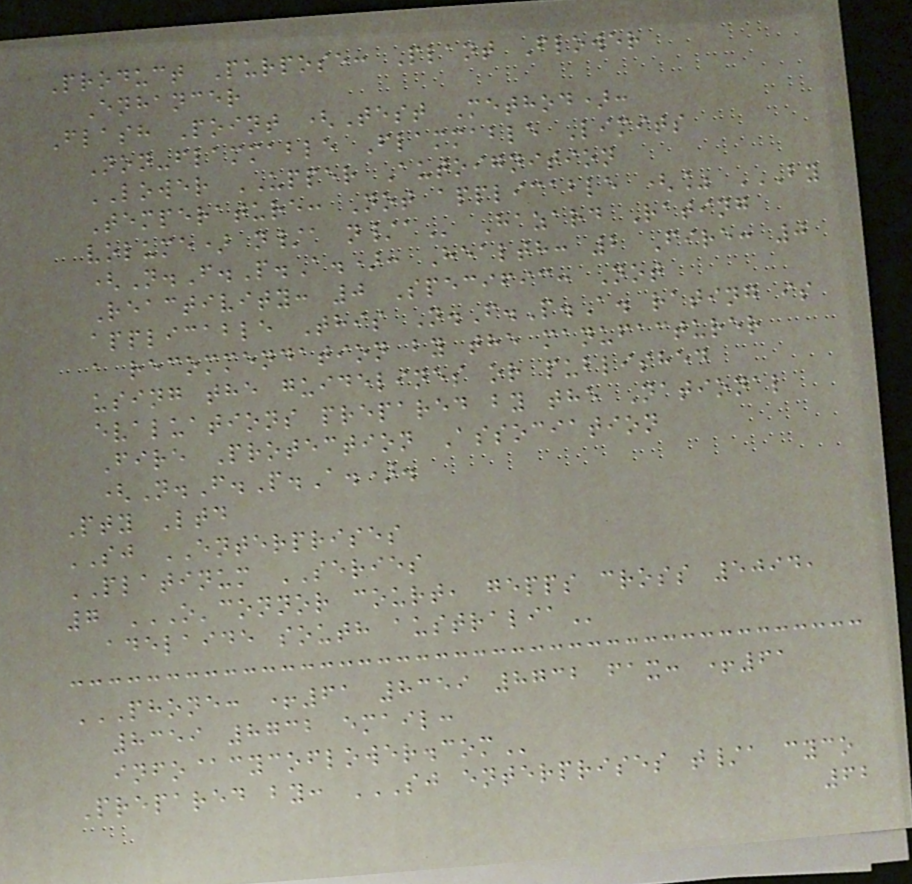Product Purpose: Plant Flower
Enhancer
Flash Point (Test Method):
Non-flammable Flammable Limits
LOWER UPPER Autoignition
Temperature: Not applicable (% BY
VOLUME) N/A N/A Hazard Rating
(N.F.P.A.): Health: 2 Fire: 0
Reactivity: 0 Specific: Not
applicable This N.F.P.A. rating is
a recommendation by the manufacturer
using the guidelines or published
evaluations prepared by the National
Fire Protection Association
(N.F.P.A.).
Pty Ltd
SJ ENTERPRISES
PLATINUM SERIES
7 O'CONNOR COURT, GEPPS CROSS 5094,
ADELAIDE SOUTH AUSTRALIA
PHONE: +61 8359 8732 FAX: +61
8359 8732 EMAIL:
INFO@CYCOFLOWER.COM
Prepared by: SJ ENTERPRISES T/A CYCO
62
